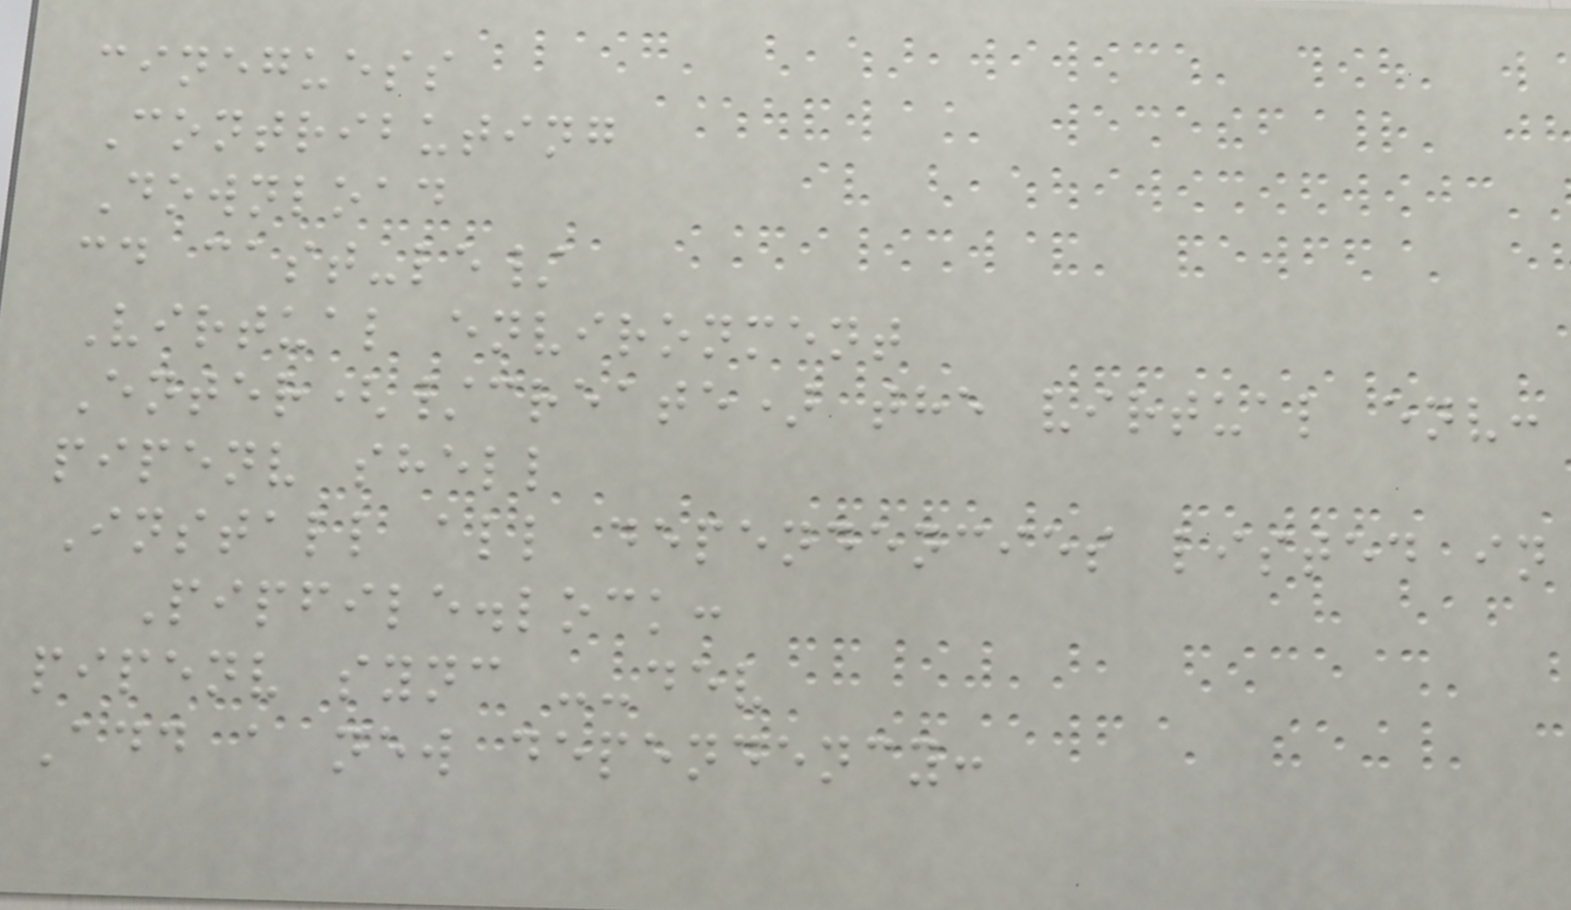cineguess
Contributing
Download
cd cast-le/
Virtual environment
Enter(/create) the virtual env:
pipenv shell
Install all dependencies listed in
Pipfile.lock:
pipenv sync --dev
Add a new dependency:
